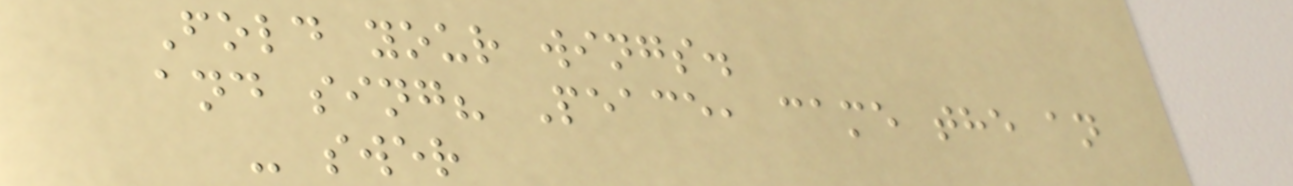Fold your wings.
and sing? Peace, came the an
- swer
